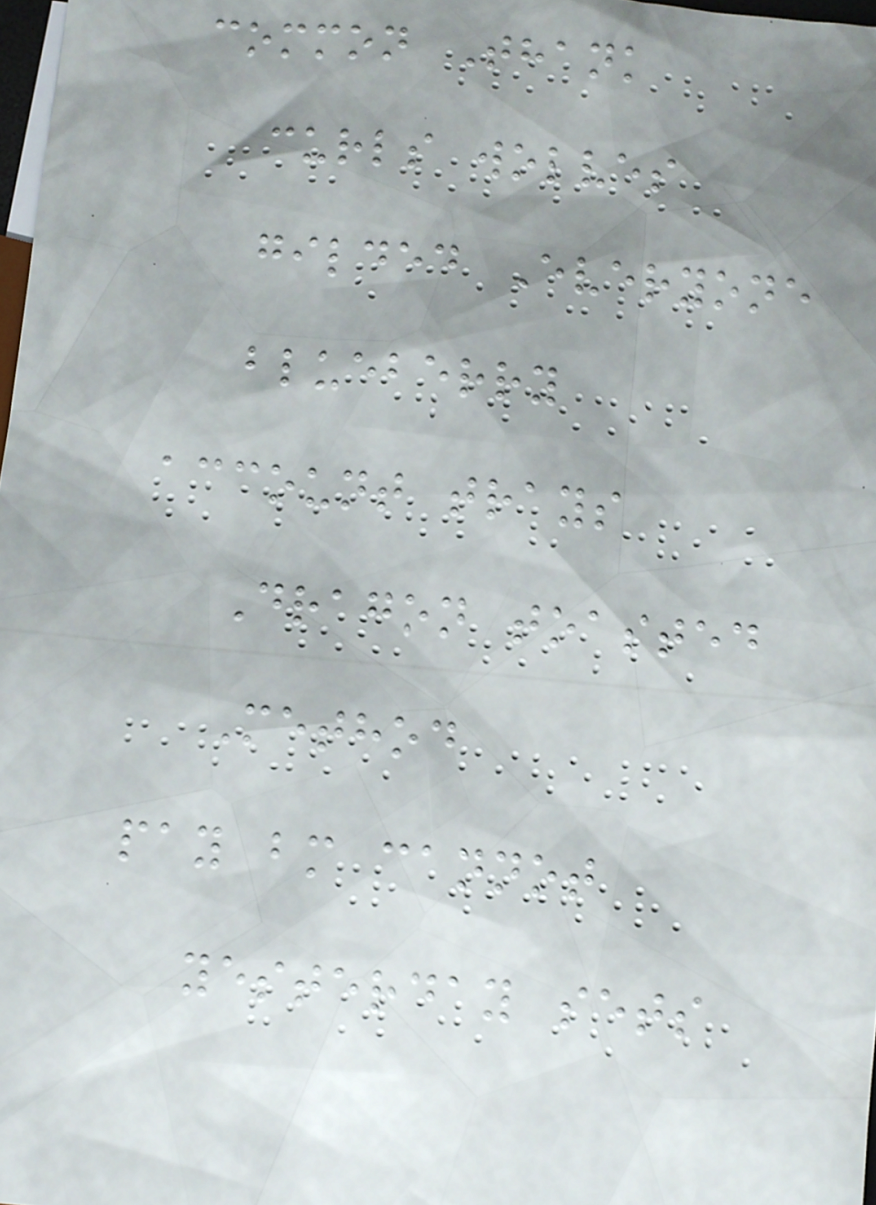common Thank
curls wolves
gilded Everyone
blueberry
account trays
Dragon toasted
Method
pay bm cannot
yesterday sets
